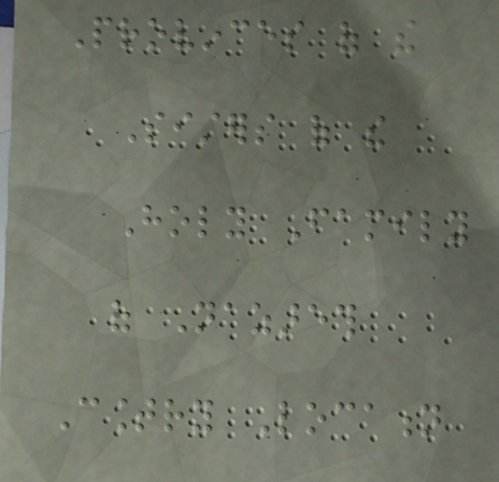Provinces of the
Sisters of the
Holy Family
of Nazareth
Country Location
